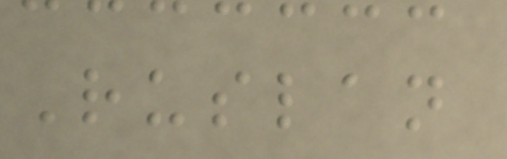Ruslan
